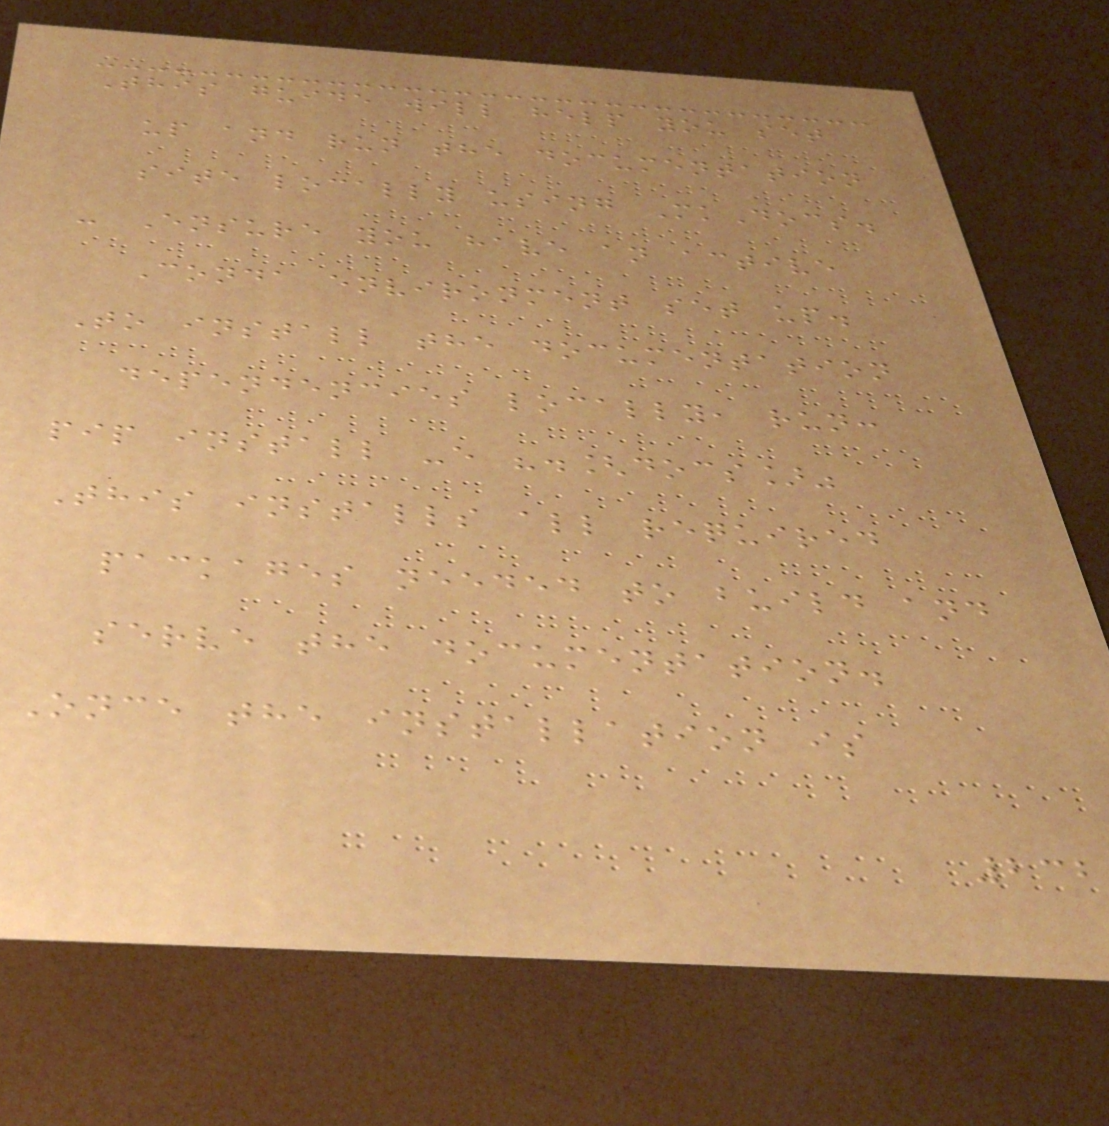This guide will help you set
up and run the documentation
site locally using MkDocs.
- Ensure you have an active
Conda environment set up.
To install the documentation
dependencies locally, run:
pip install -e ".[docs]"
This installs all required
packages needed to build and
serve the documentation.
Once the installation is
232
